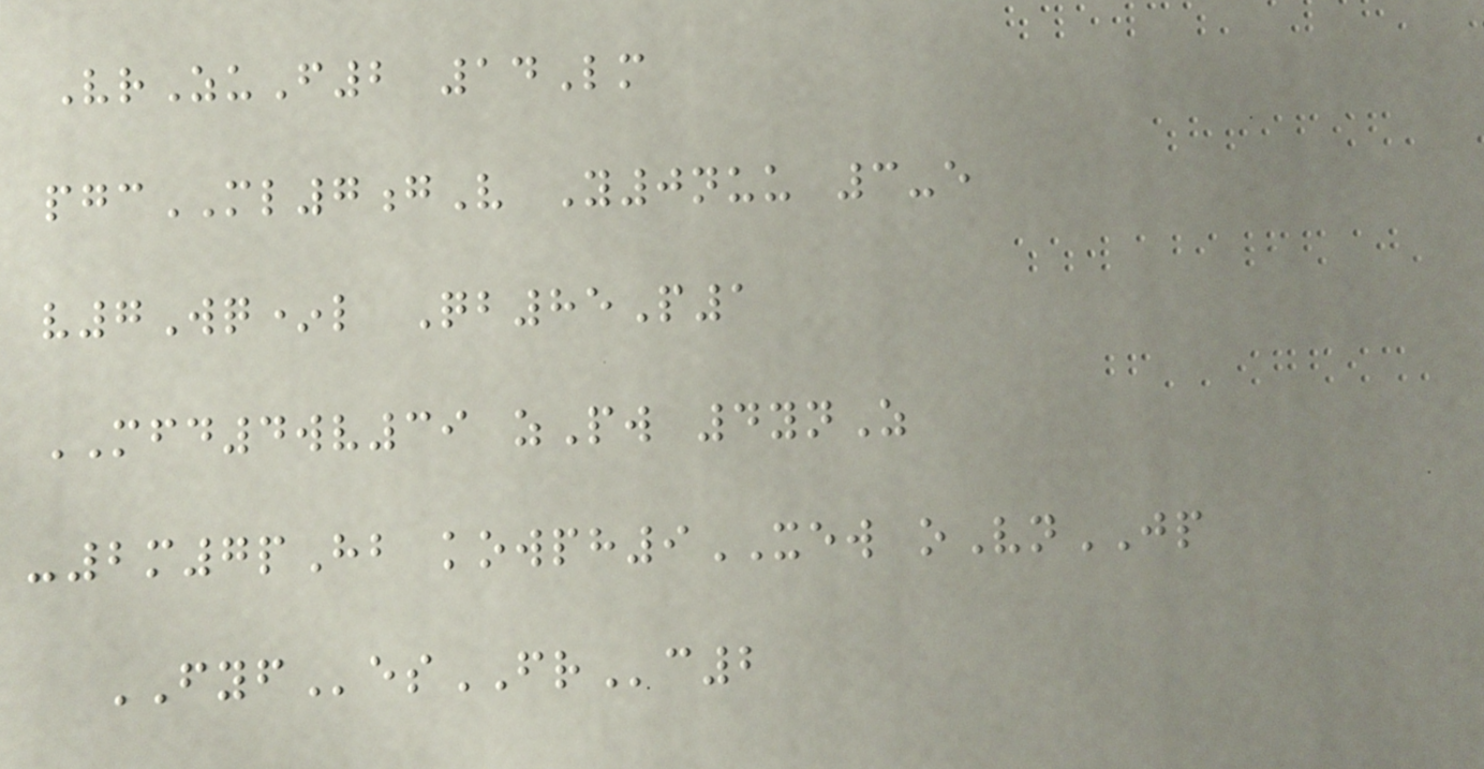VrZuF2 14Lm
pgcML7gV Y0nuu 3-e
v7Wq*l Qb85P1
MFD4wv39 zPw 4ynZ
-2m7pHb kowph9XEW oVnJP
FYFesFRc2
